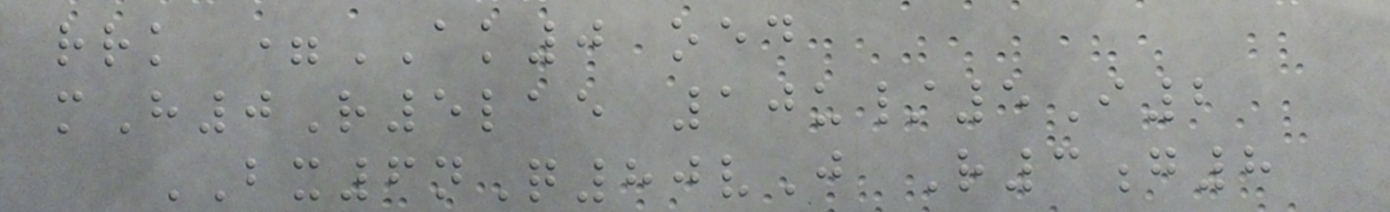rrk =AK0 oed
mH0R5lae 10u/5I2
BX6nQ80vJ R3g8
